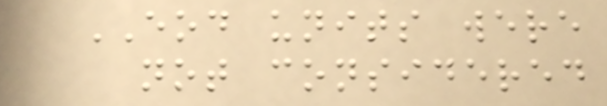EOD units were
not considered
